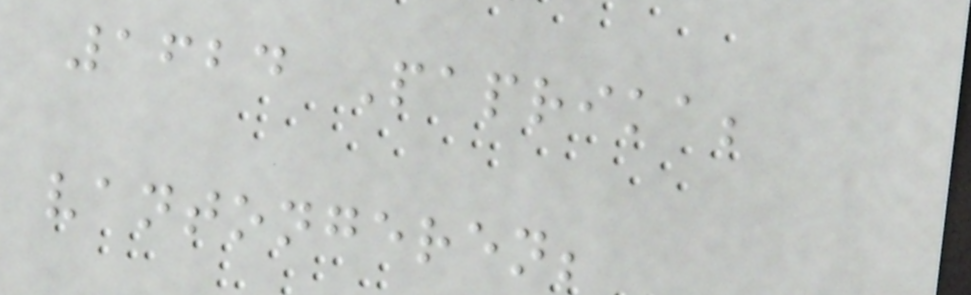1624 Paprika;
vantongeren;
